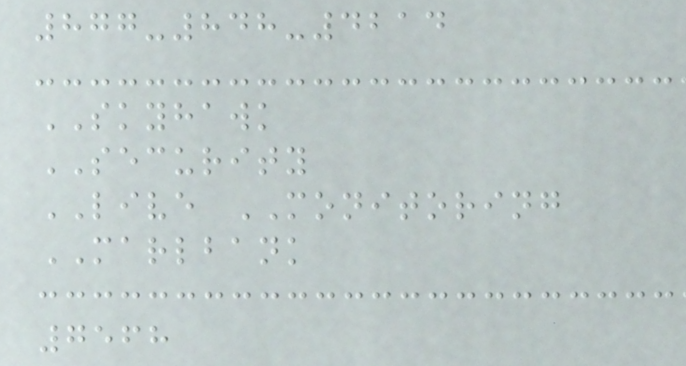877-848-4214
SKYHAWK
SECURITY
LIVE MONITORING
MARLBANK
7568
